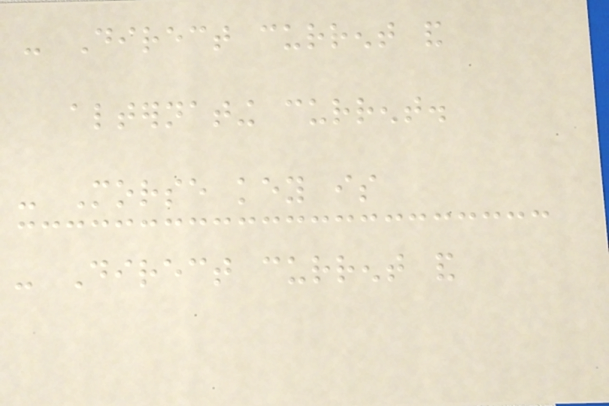- Direct current and
alternating current.
- Morse key is
- Direct current and
